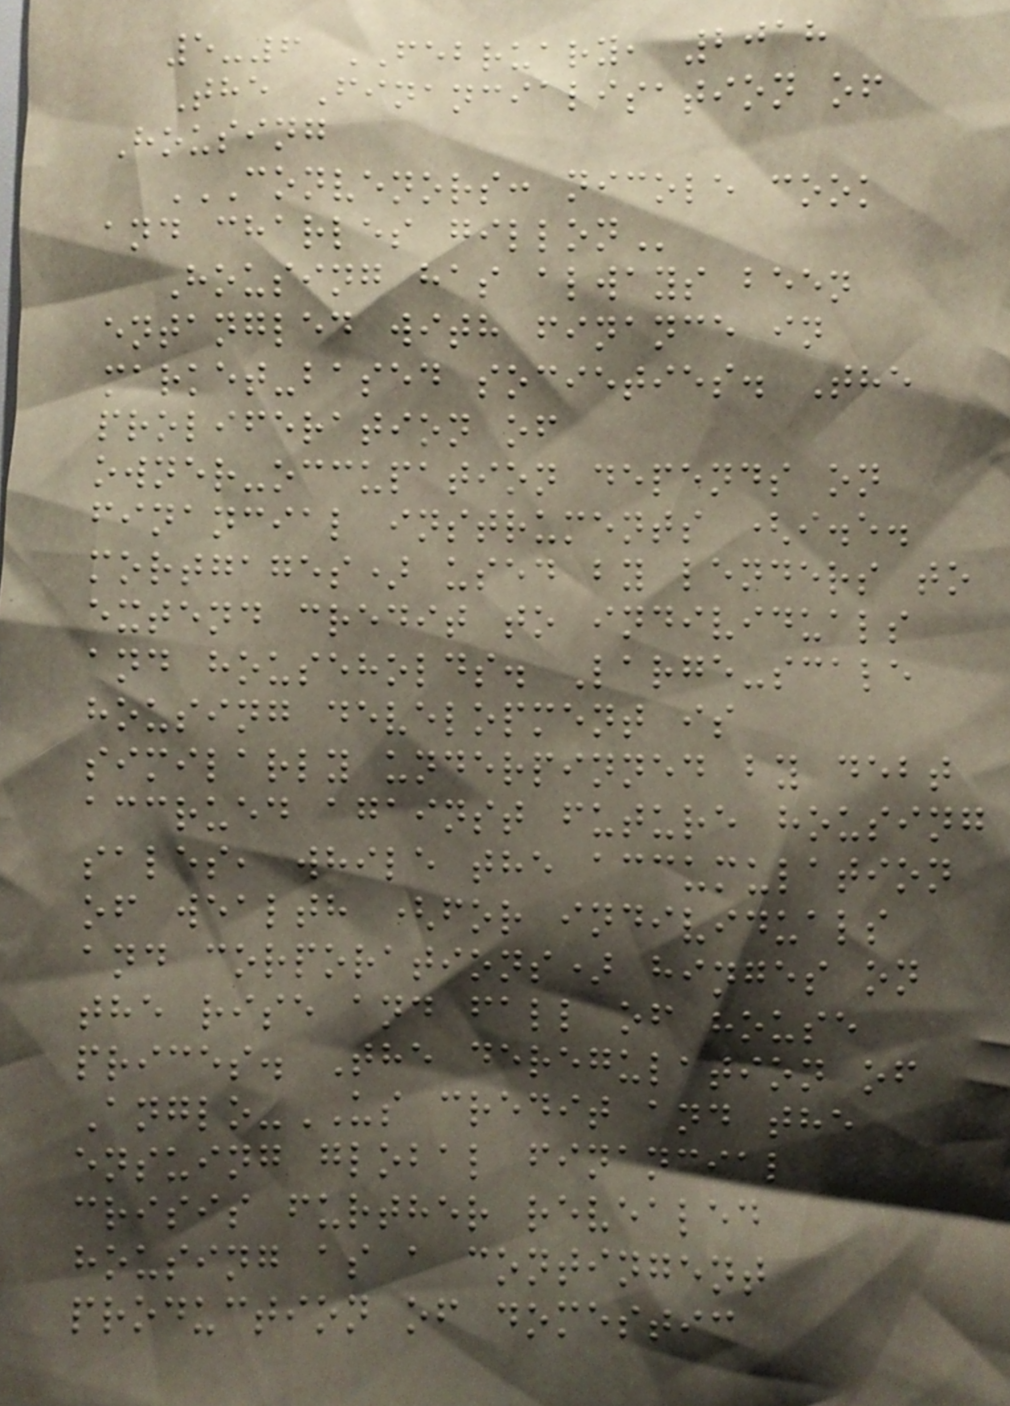5-6 FEBRUARY, 2018
The Financialisation of
Housing
CONVENORS: NICOLE COOK
AND CHARLES GILLON
Housing has always been
entangled with finance in
market-based societies. The
proliferation of
owner-occupation depends on
financial instruments (i.e.
mortgages) used by lenders to
extend credit to individuals
and households. Large-scale
housing development is
similarly underpinned by debt
accrued against future housing
sales, while the accumulation
of wealth (for individuals
and corporations) hinges on
the rise and fall of house
prices. The deregulation of
Anglo-US credit and the
ensuing global financial
crisis further revealed
housing as a contingent
production of domestic
